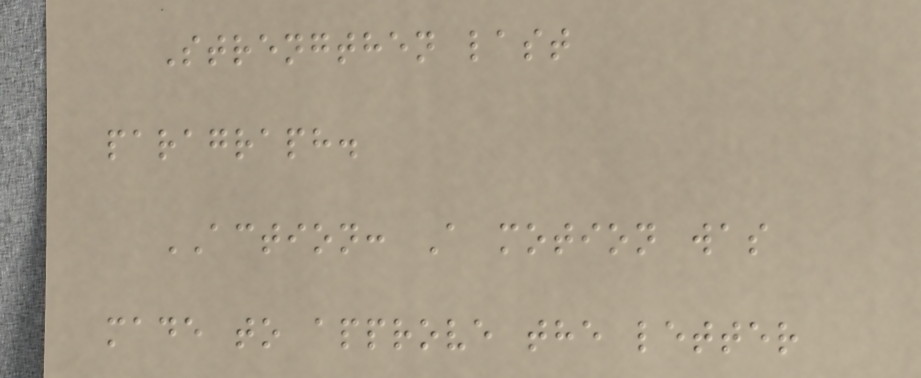Strengthen last
paragraph.
ACTION: A motion was
made to approve the letter
